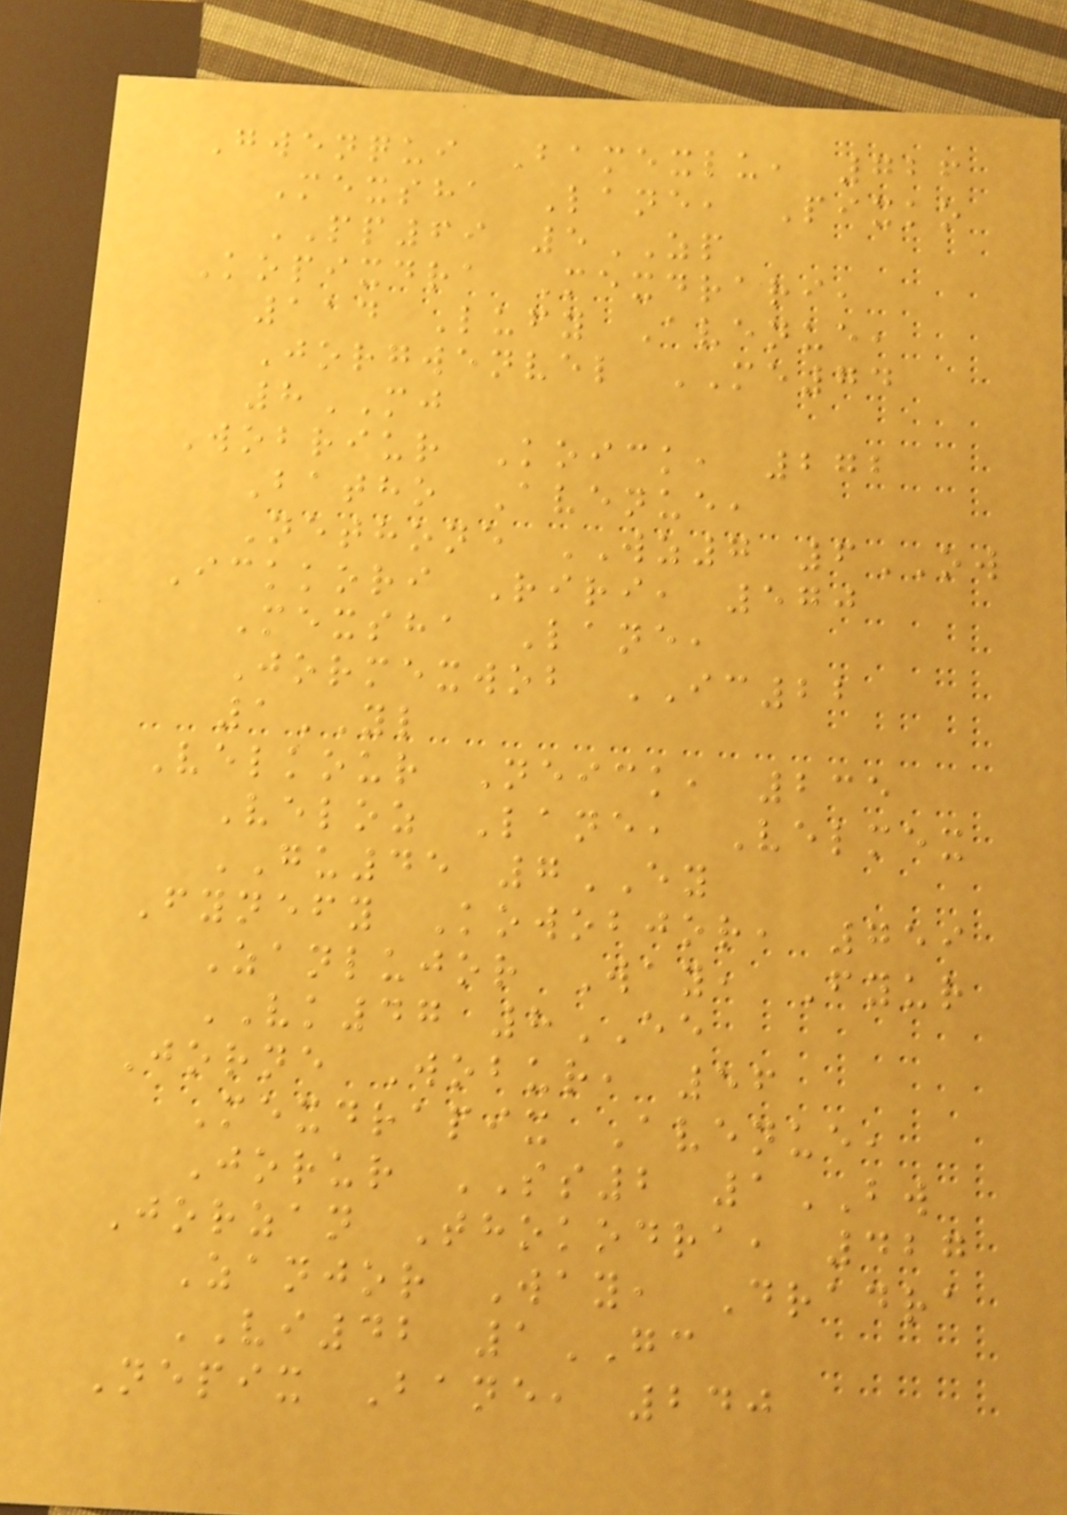Gwenqui Bamexlu, 726
Mexsha Lane, Pixko
PP69 5ZP
Kopixdra Mexdrari,
114 Lufy Avenue,
Jorgwenvel ME74
8MJ
Wobriur Koick, 272
Batho Avenue,
Nethone WZ7 6OW
Ickkori Riri, 570
Mexsha Lane,
Jormexwob IC22
1YL
Velkour Neick, 235
Veloz Lane, Velmex
GU45 7EY
Fynefy Kowobjor, 759
Zanlujor Way, Fyur
VK47 8EE
Jorne Wobur, 56
Mexdrapix Avenue,
Jorur SS2 1BW
Jorzan Thokodra, 427
Zanjor Way, Dradra
VI42 1GC
Nepix Bane, 240
